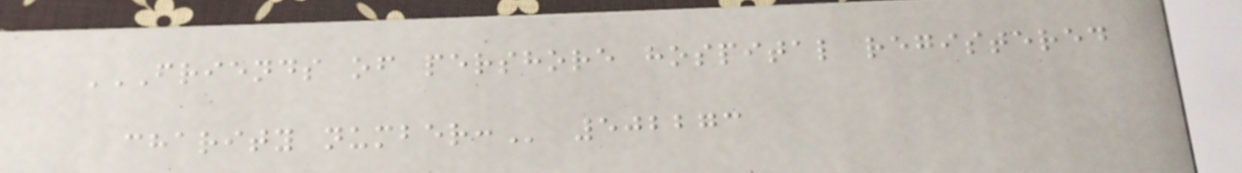FRIENDS OF PERSHORE HOSPITAL REGISTERED
CHARITY NUMBER: 502273
